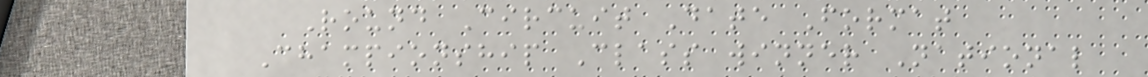Round Circuit Date Format
Championship Class winner National
